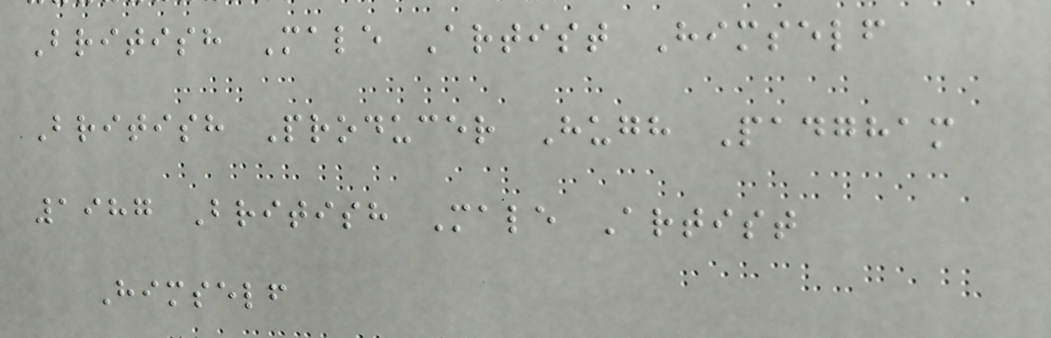British Male Artist Himself
British Producer Hugh Padgham
1987 British Male Artist
Himself
